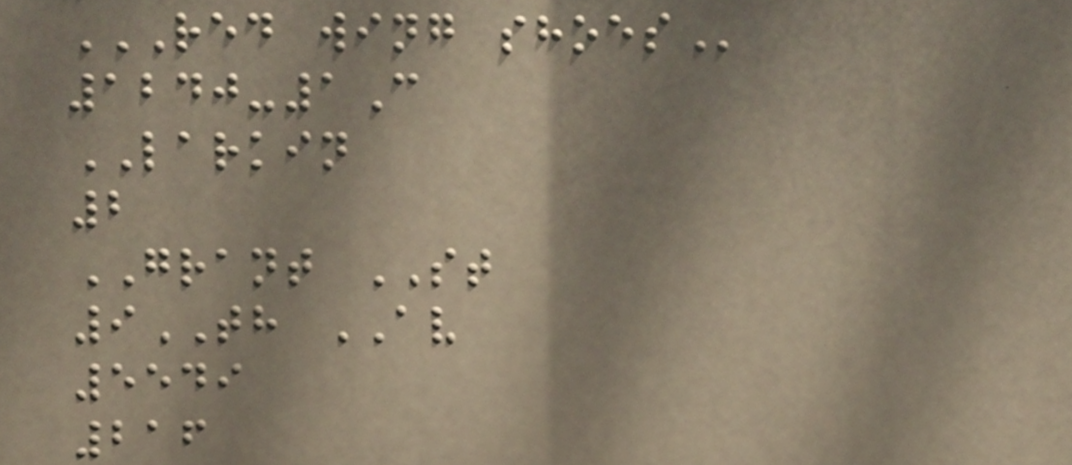RED WING SHOES
1240-1C
LARKIN
2
GRANT ST
9TH AV
5549
216
